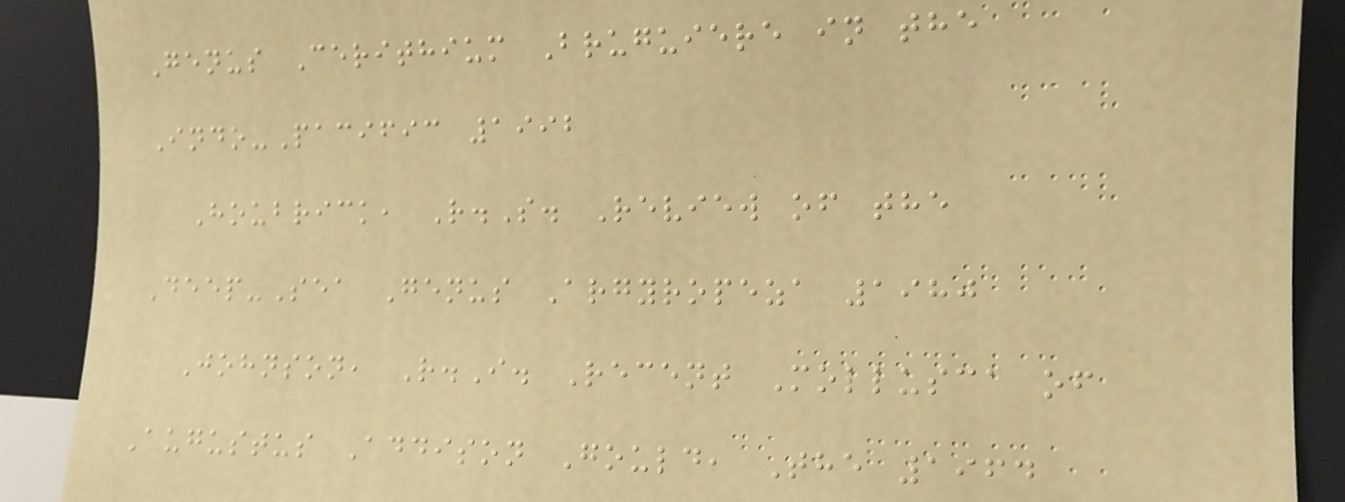Genus Cerithium Bruguiere in the
Indo-Pacific 1992
Houbrick, R.S. Review of the
Deep-Sea Genus Argyropeza 1980
Johnson, R.I. Recent Mollusca of
Augustus Addison Gould, The 1964
